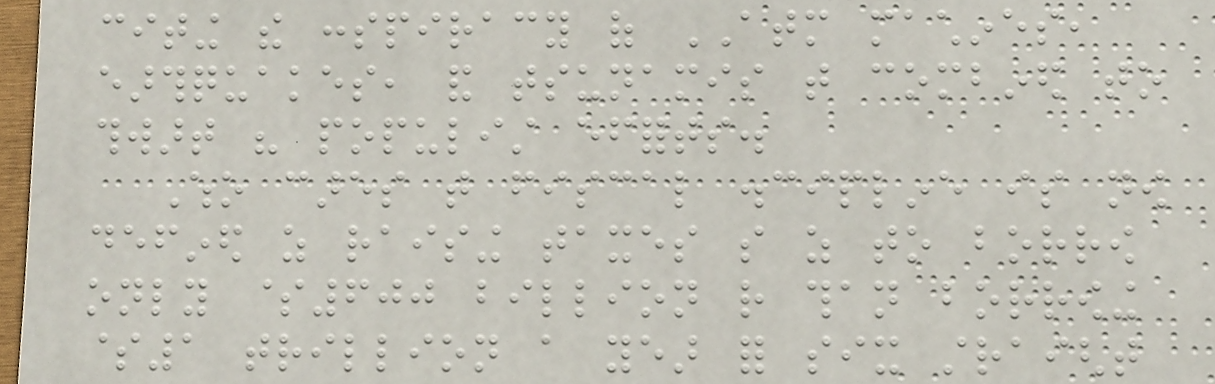citing the conspiracy of ATM machines,
earthquakes, and tsunamis that combined to
thwart his populist efforts.
Who cares that fiscal discipline is now
defined as raising taxes so as to borrow
only $600 billion rather than borrowing
$1 trillion a year for six straight
